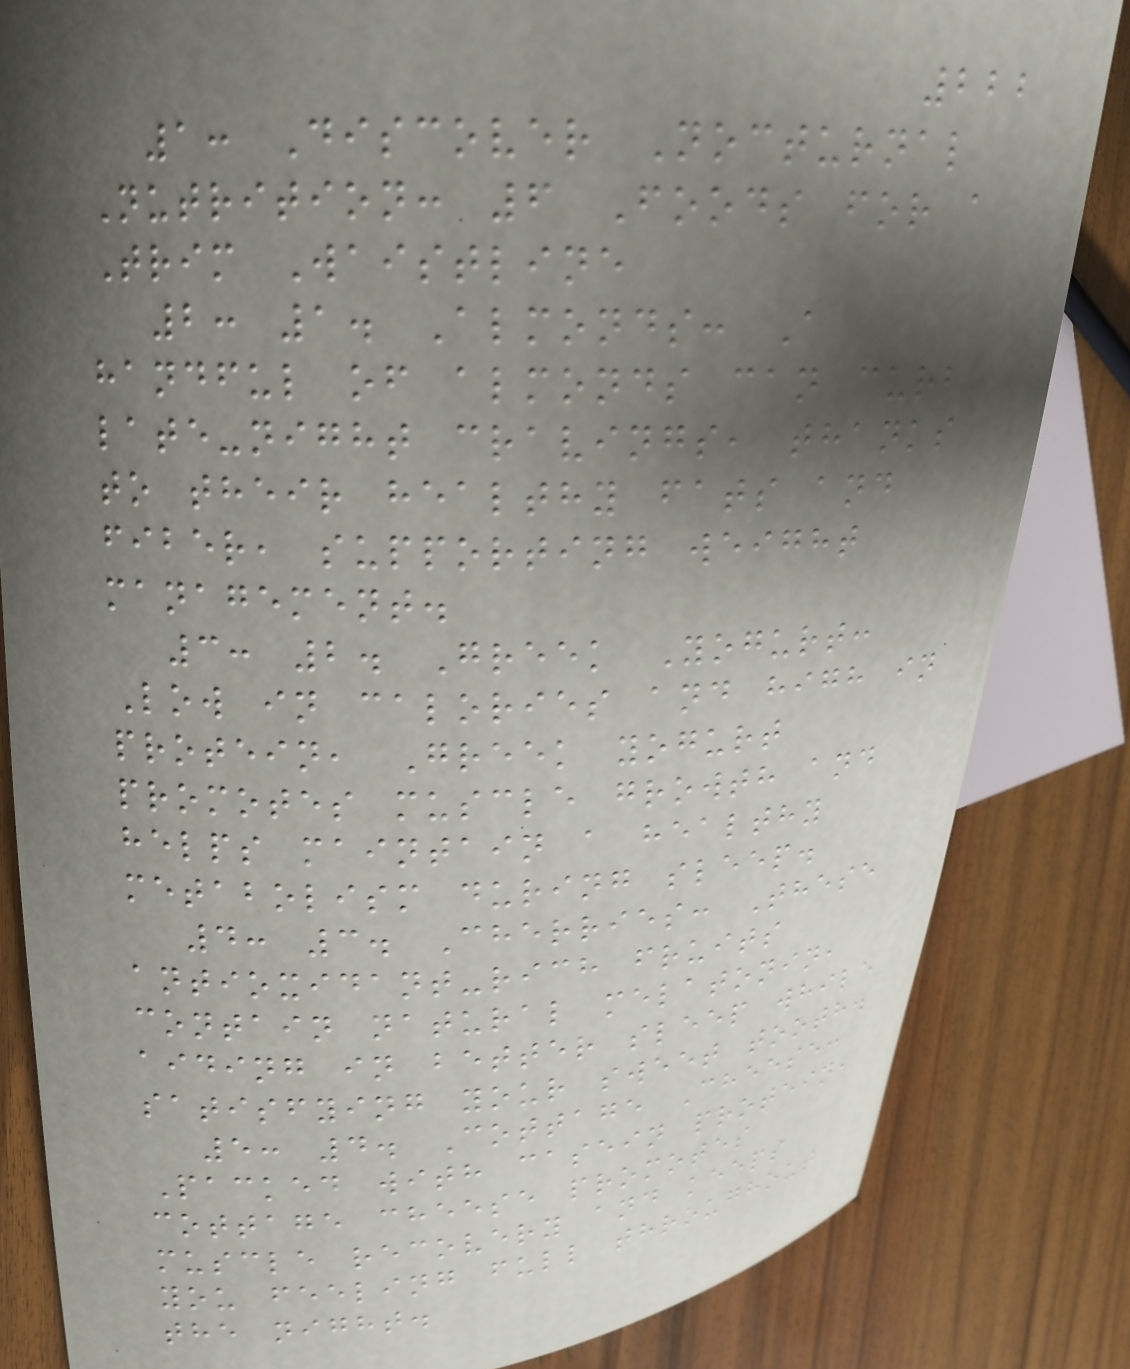222
1: Discover Nocturnal
Nutrition: 6 Foods for a
Trim Waistline
2: 1. Almonds: A
handful of almonds can curb
late-night cravings, thanks
to their healthy fats and
fiber, supporting weight
management.
3: 2. Greek Yogurt:
Low in calories and high in
protein, Greek yogurt
promotes muscle growth and
helps maintain a healthy
metabolism during sleep.
4: 3. Cherries: These
antioxidant-rich fruits
contain natural melatonin,
aiding in better sleep while
satisfying your sweet tooth.
5: 4. Cottage Cheese:
Packed with casein protein,
cottage cheese promotes
muscle recovery and keeps
you feeling full throughout
the night.
